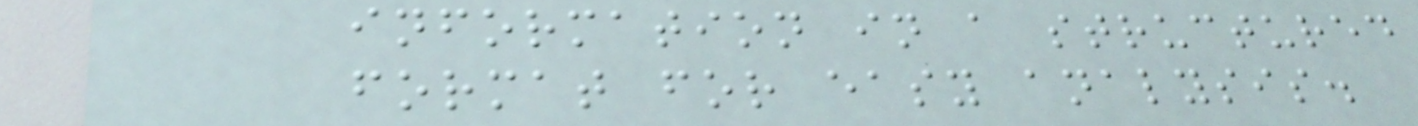information in a structured
format for easy analysis.
